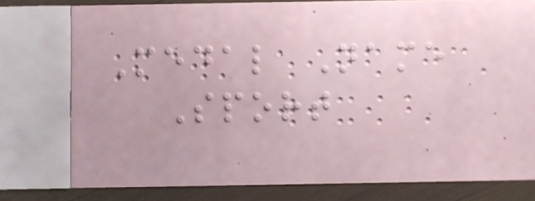Medal Name
Sport
